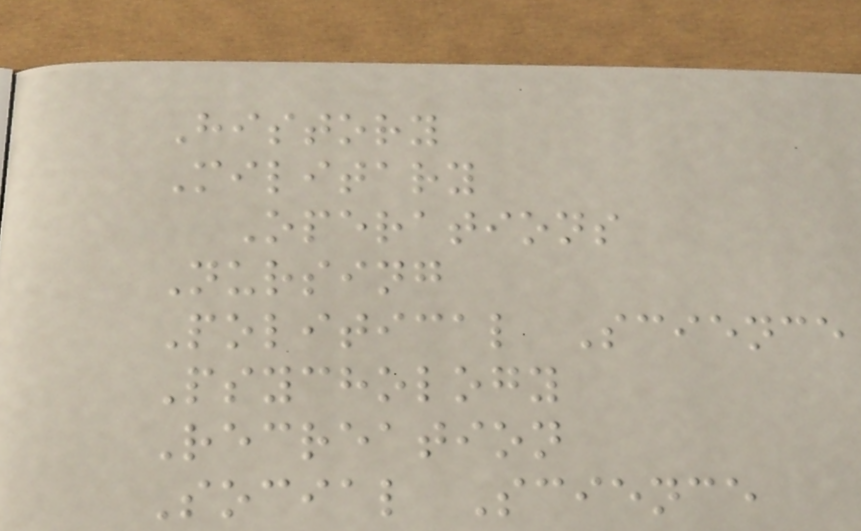History
Military
Operations
Nursing
Political Science
Psychology
Recreation
Social Science
